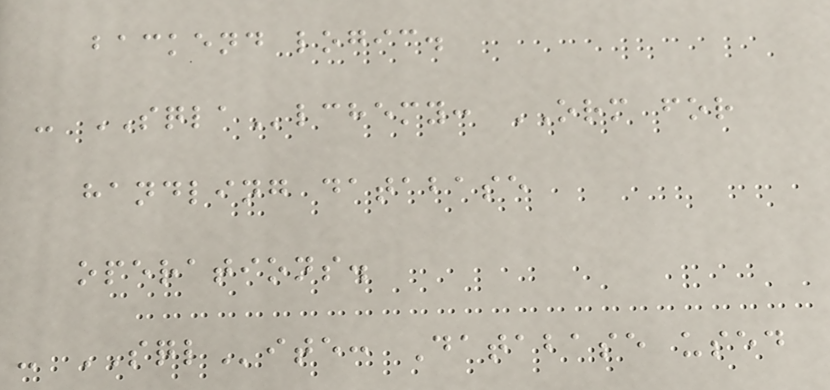backend logic.
- SQLAlchemy: ORM for
handling database
operations.
- SQLite: Database used
